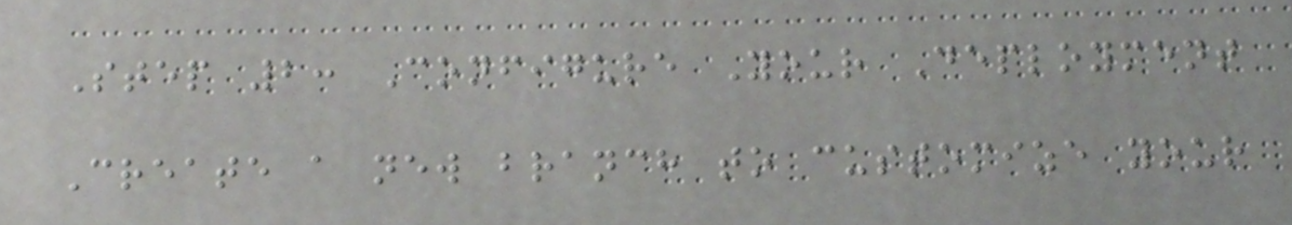Step 2: Configure Your Deployment
Create a new branch to customize your
